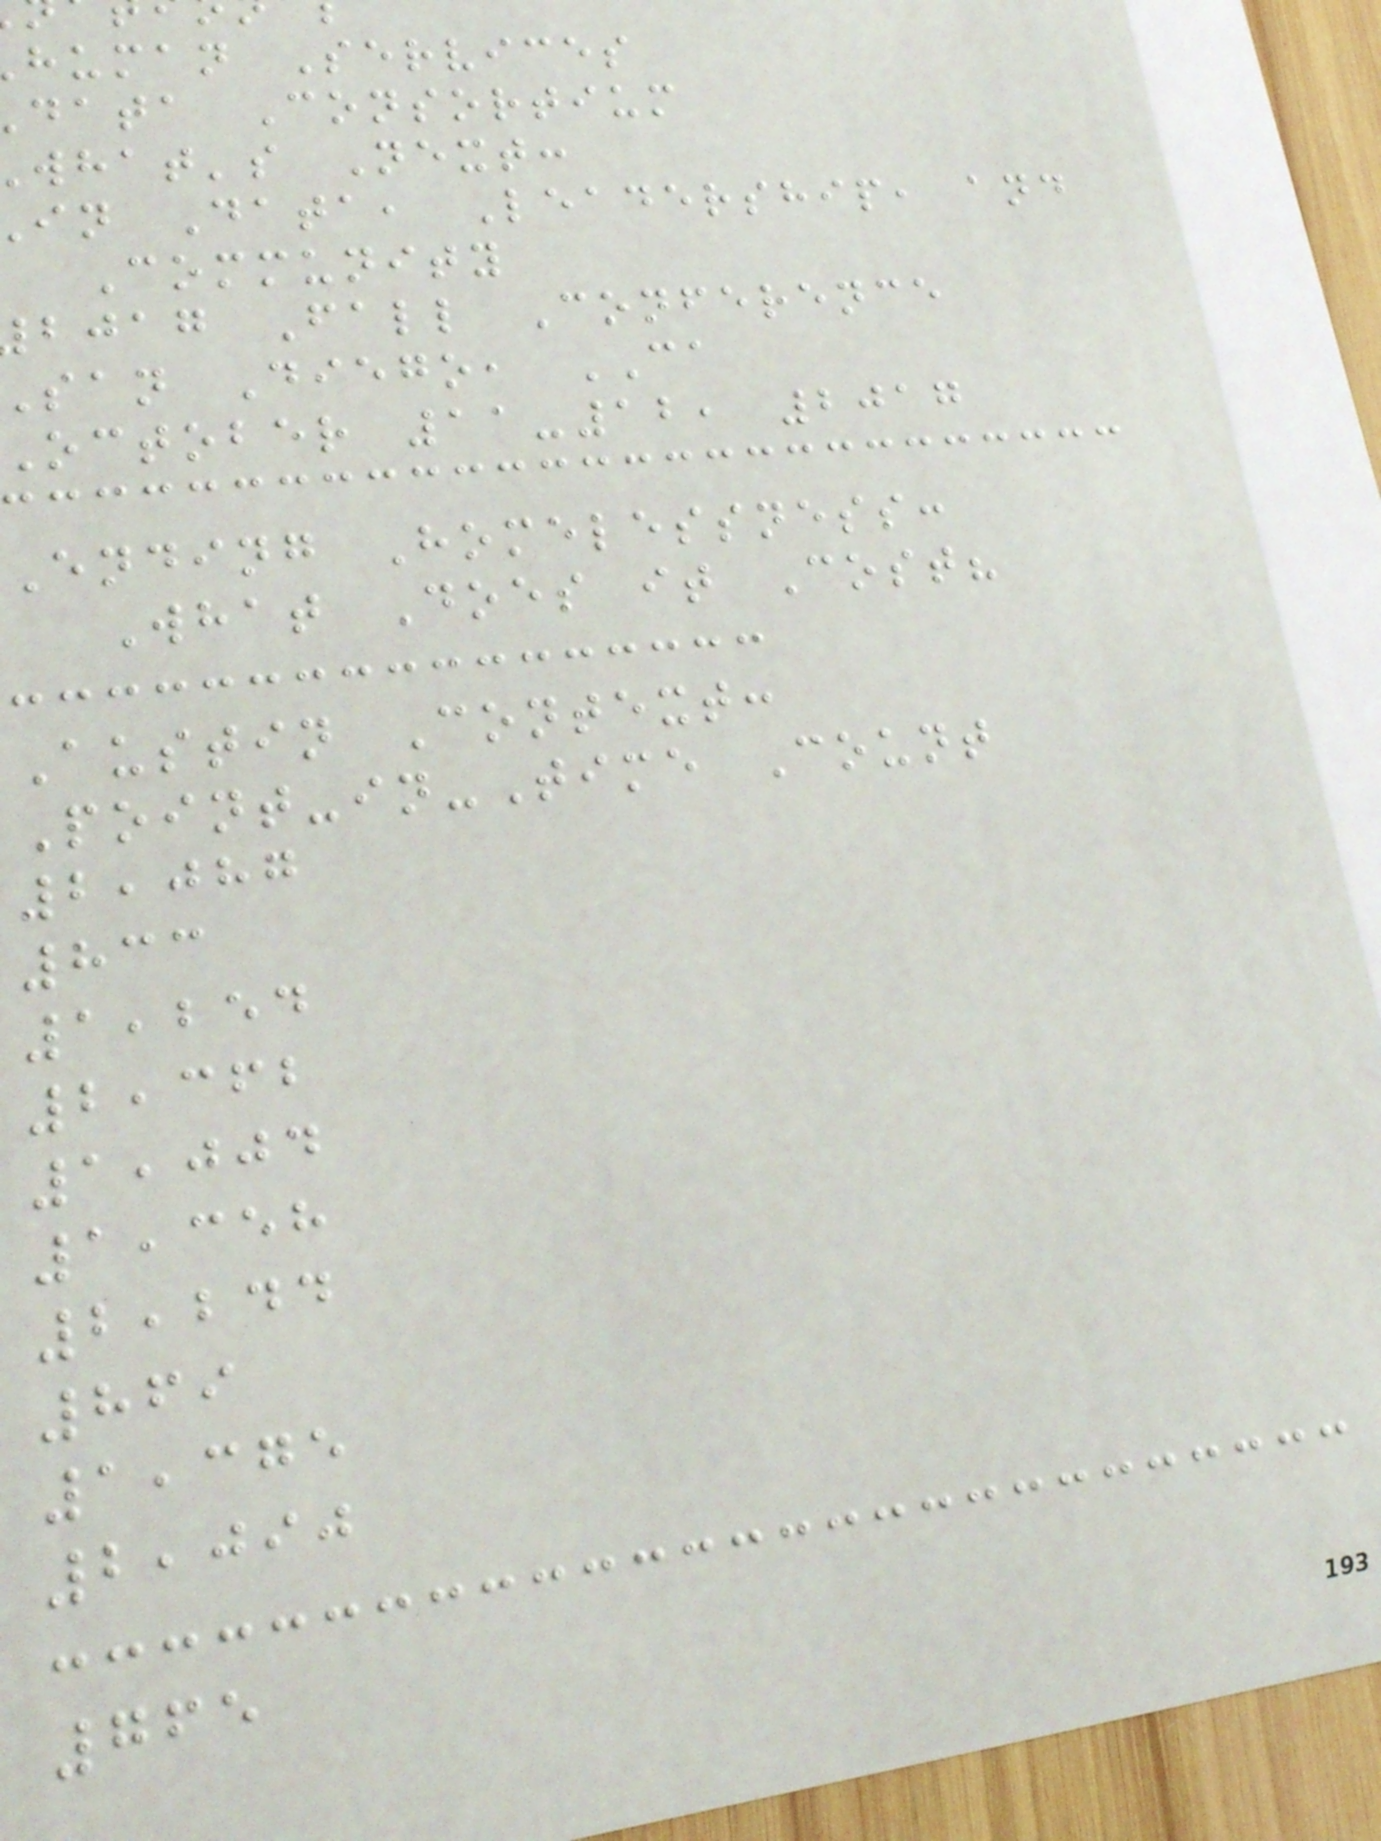human Services
data Consortium
what's Next:
in Data, Leadership, and
Community
bjag Fall Conference
san Diego, CA
october 11-12, 2017
Ending Homelessness:
What Does it Cost?
Austin Context:
Point-in-Time Count
2,087
833
1,254
2,362
1,004
1,358
2,244
869
1,375
2,090
765
